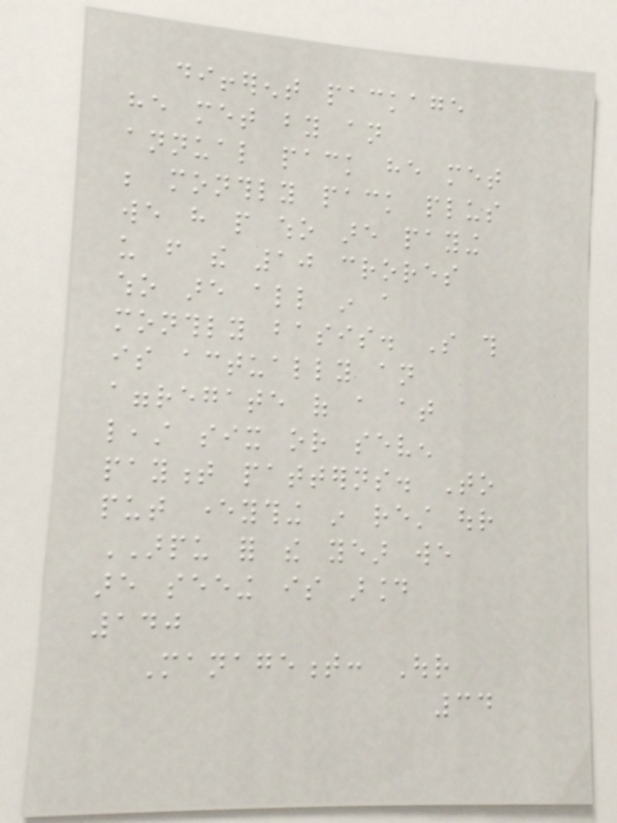different package
he met by an
annual pack he met
be monthly pack plus
we have people who are paying
us from the 10 crores
who are all in a
monthly basis. So this
is actually an
aggregate of a at
least six or seven
payment patterns. To
put everything in rest our
ARPU for the year we
are seeing is around
140
Management: Our
34
